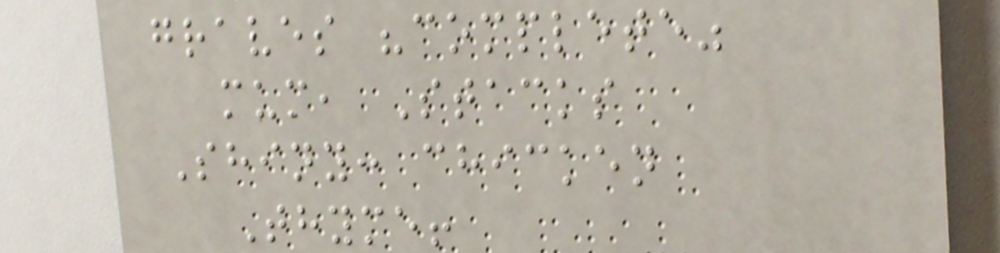graves "complete"
mum, Stacks
Shiny: chicken
Thyme!
